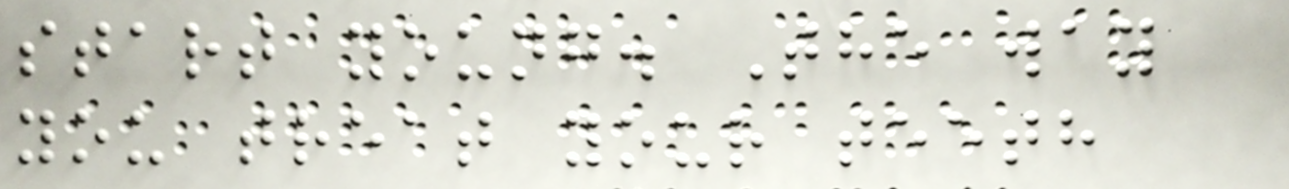start young. The way
you treat your teeth
